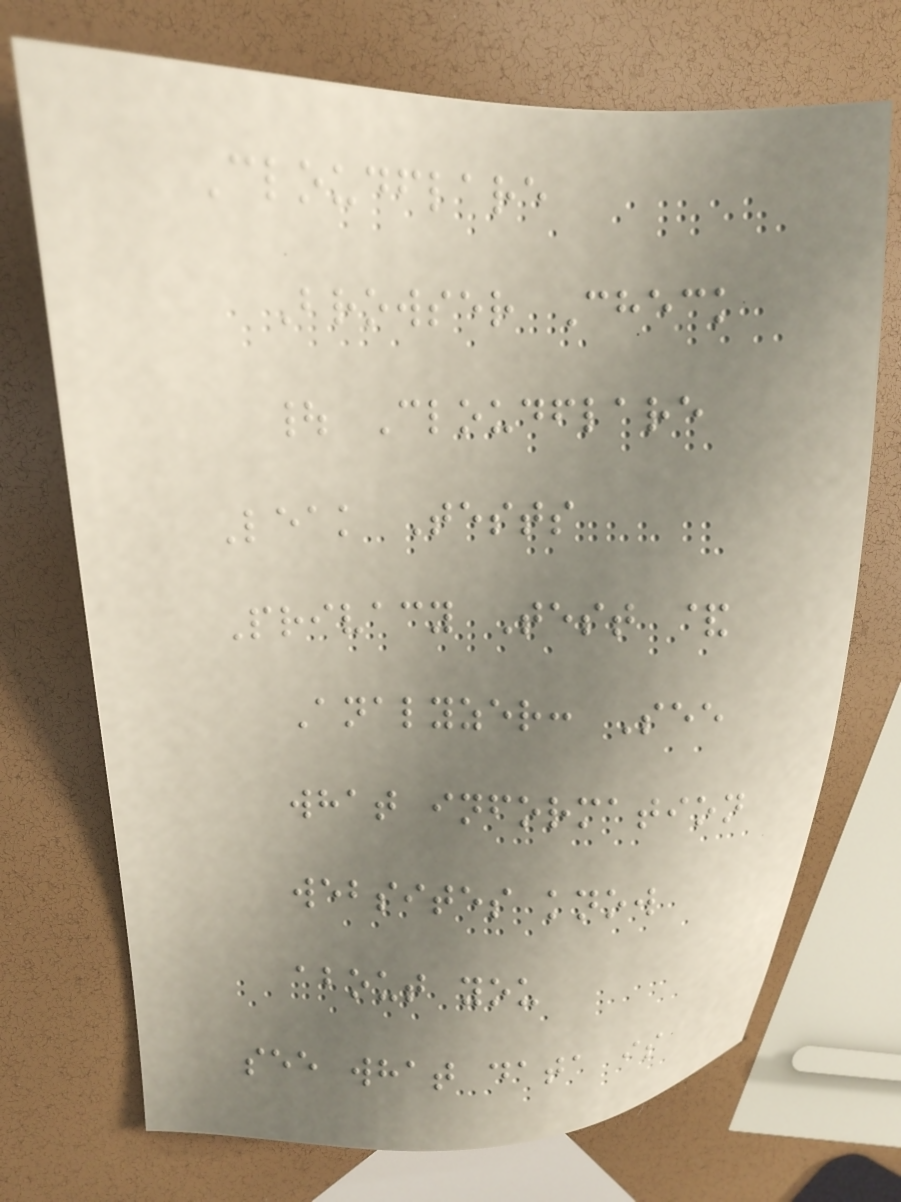Cloudflare
Browser Check
| Cloudflare
Leak Tests
Privacy Test &
Analyzer: See
what information
websites know
about you
see what data is
